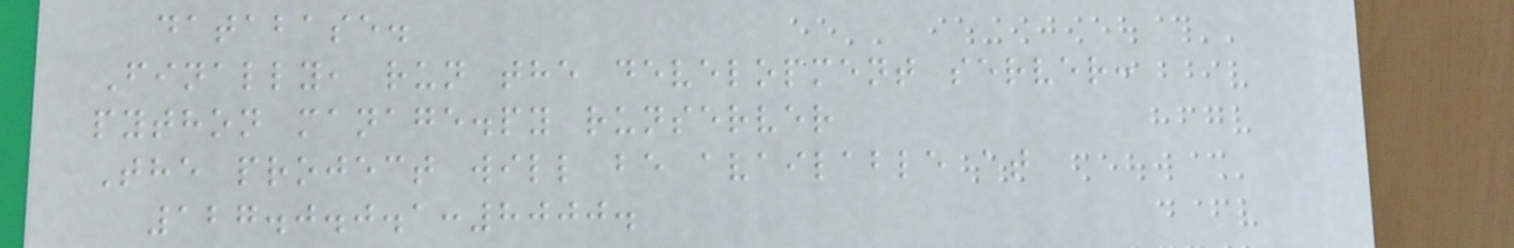database.
Finally, run the development server:
python manage.py runserver
The project will be available at
127.0.0.1:8000.
